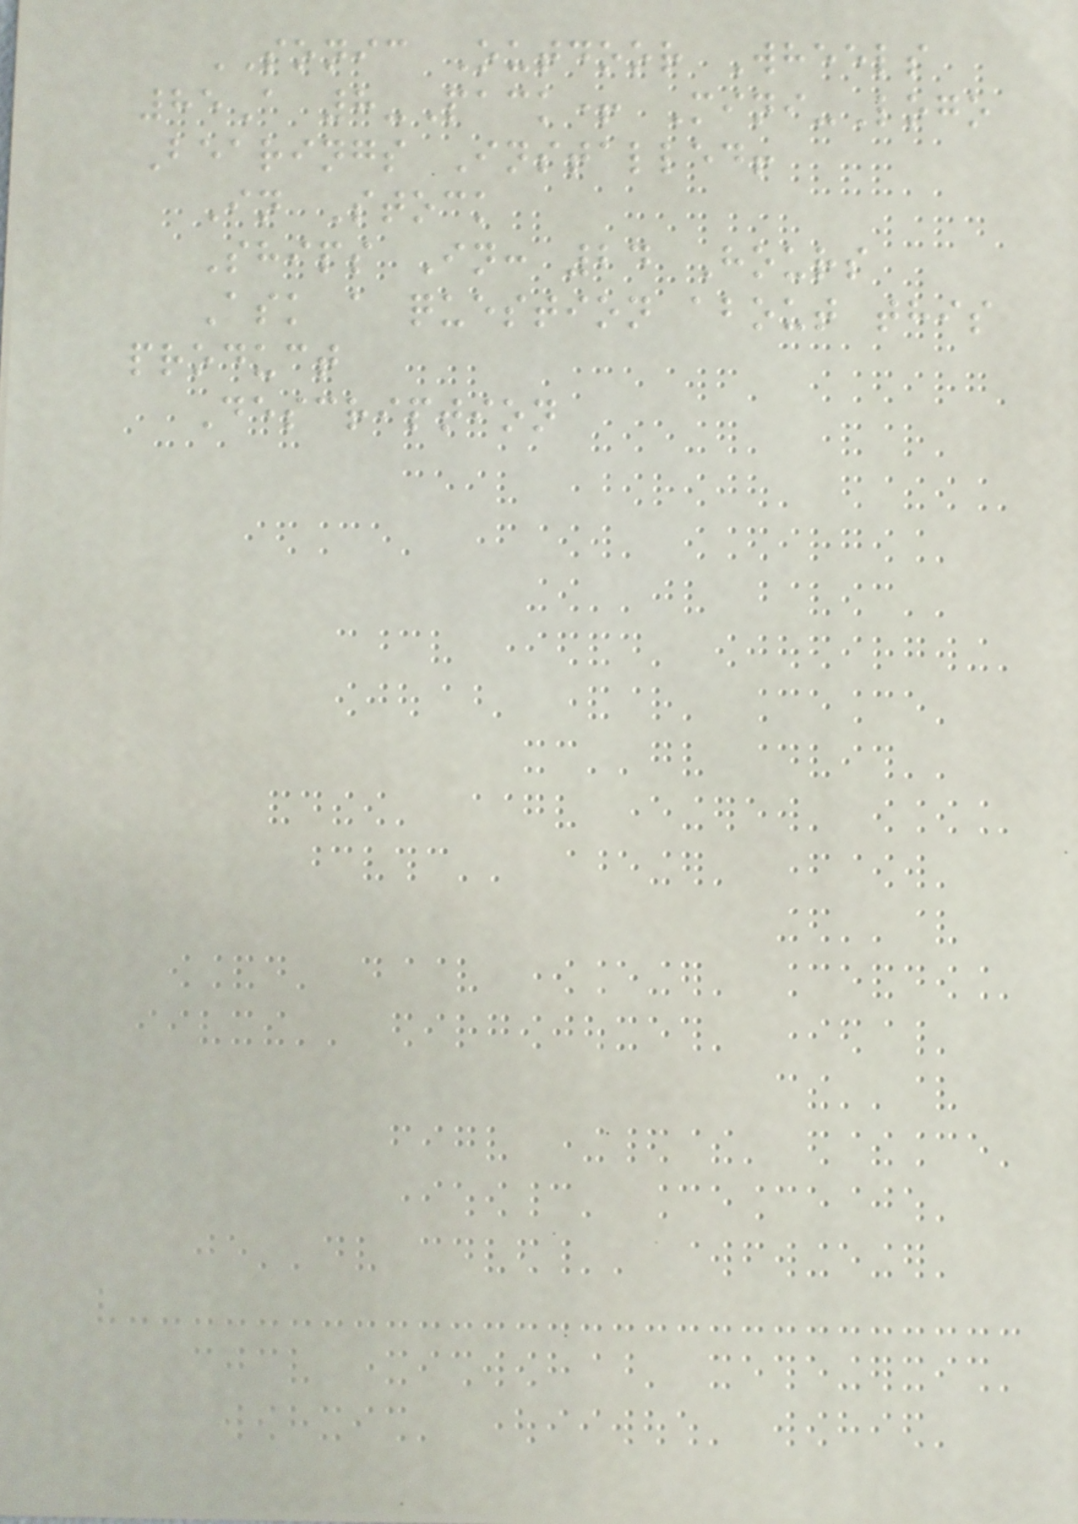SONIC Outdoor Wheels
85A 8-Pack+ Mini-Logo
Bearings Installed!
In Stock
Ships In: 24 Hours
Ask a question about this
product
Description
